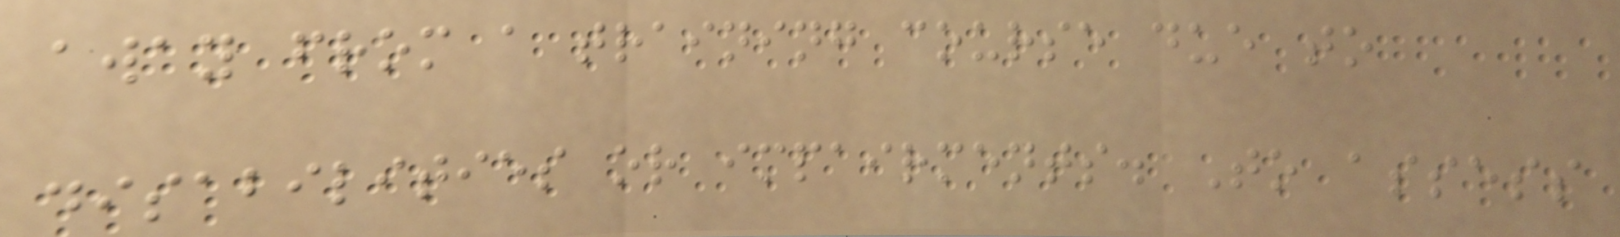away from a training course due to
disabilities or impairments. To assess
